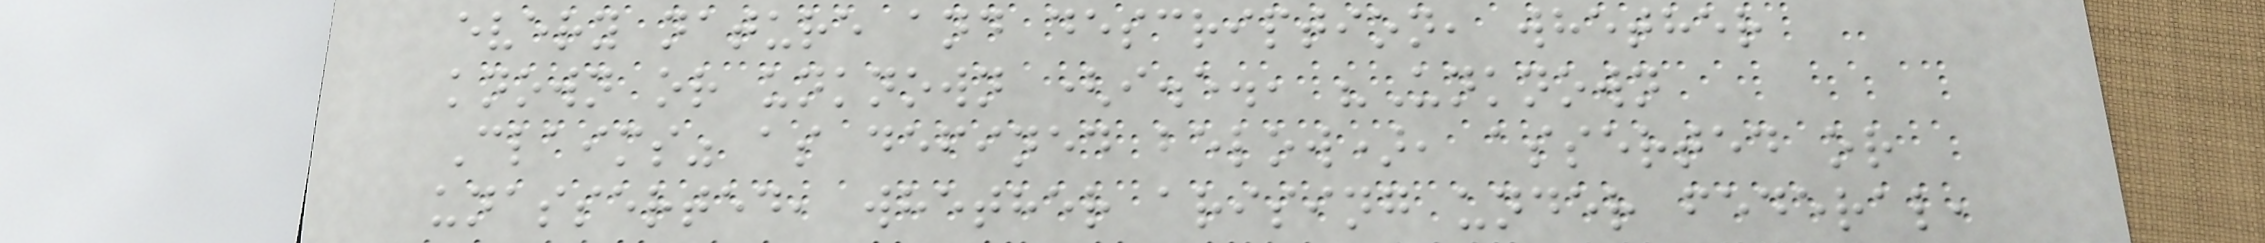every nature and description, whether
known or unknown (i.e., "Unknown
Claims" as defined below), asserted or
unasserted, whether arising under federal,
